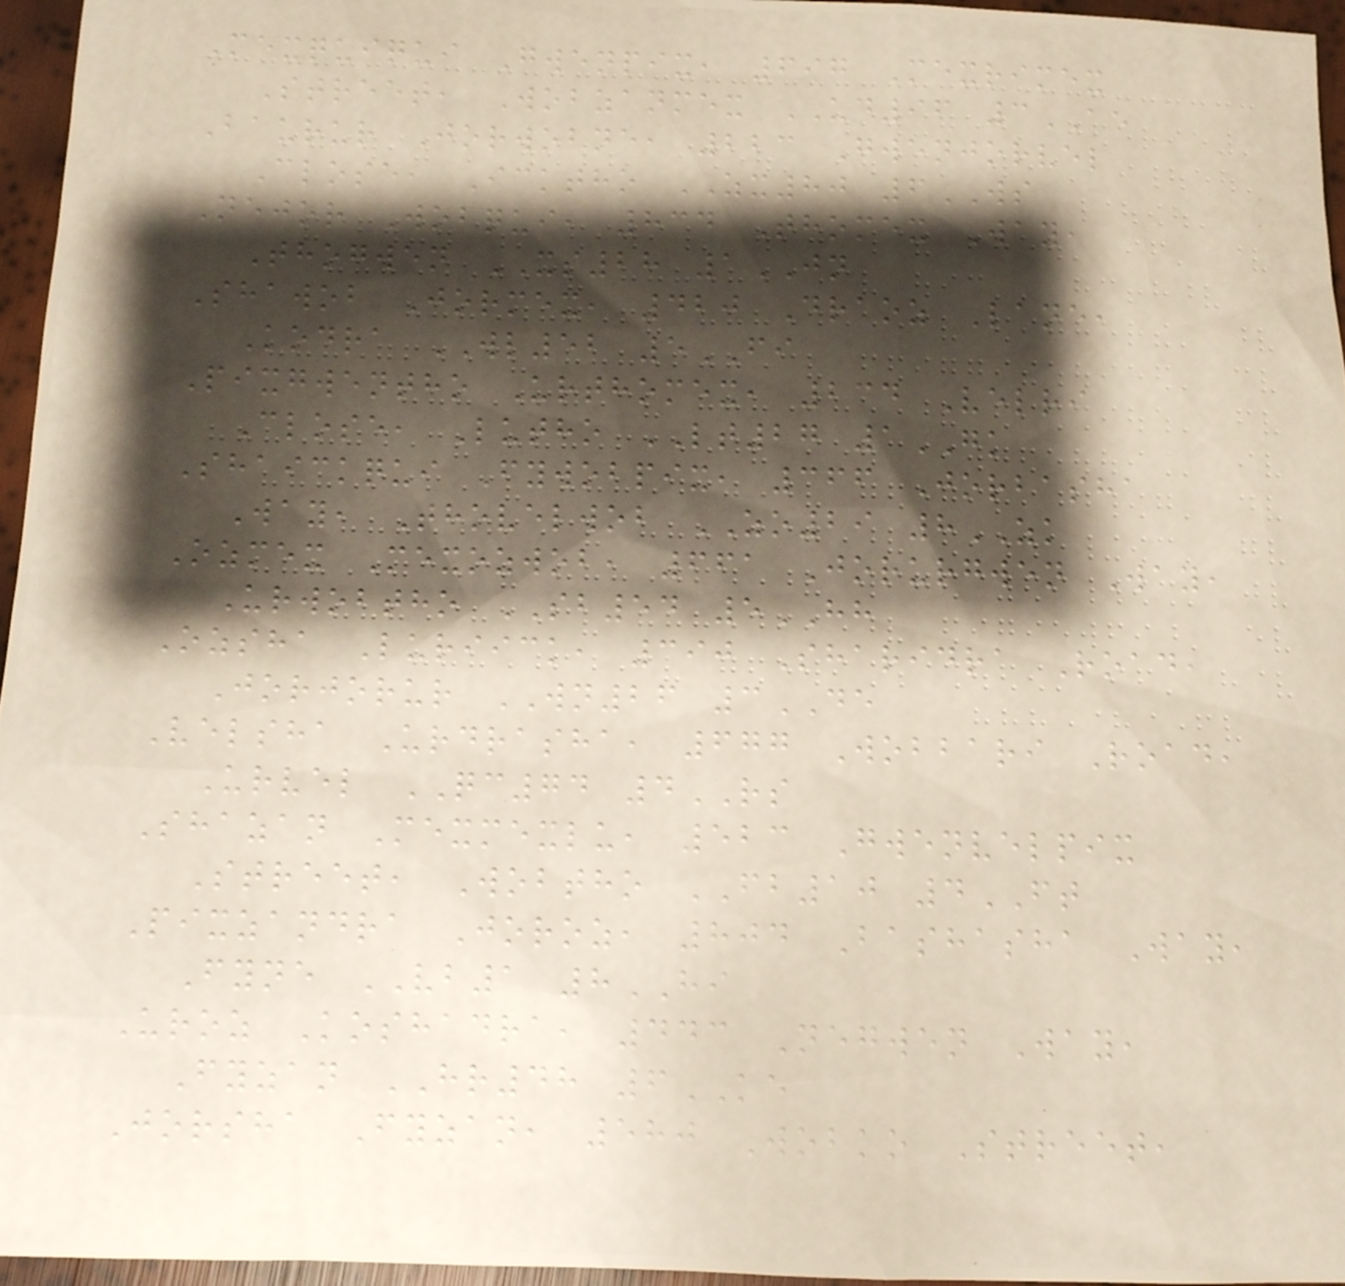Mexquiqui Gwenpix, 697 Mexrimex
Street, Wobzanmex UD96 3AE
Baurur Jorwobne, 223 Gwenjorvel
Close, Icktho ZX80 6WS
Nejor Wobqui, 834 Thomex Way,
Thogwen XS28 1JN
Shawob Jormex, 420 Draoz Lane,
Kodra WL52 5FI
Pixgwentho Urthomex, 234 Velri
Close, Lutho LT27 1GK
Shaickqui Fywobpix, 366 Jorbasha
Way, Thovelwob ZO29 8ZK
Ozmex Mexozwob, 661 Jorurgwen Way,
Urwobtho SB54 5HH
Ozsha Luriick, 390 Sharidra Road,
Jorjorur WN26 3DE
Velsha Urdrasha, 677 Wobbari Road,
Urvel QC74 4RS
Shazan Mexmexlu, 523 Gwenvelpix
Street, Wobtho FB10 4FT
Pixzandra Joroz, 804 Bashasha Way,
Fyne VB1 8HI
Uroz Koshadra, 443 Negwen Way,
Fyzan HR48 6KE
Jorsha Fyzan, 580 Wobko Street,
